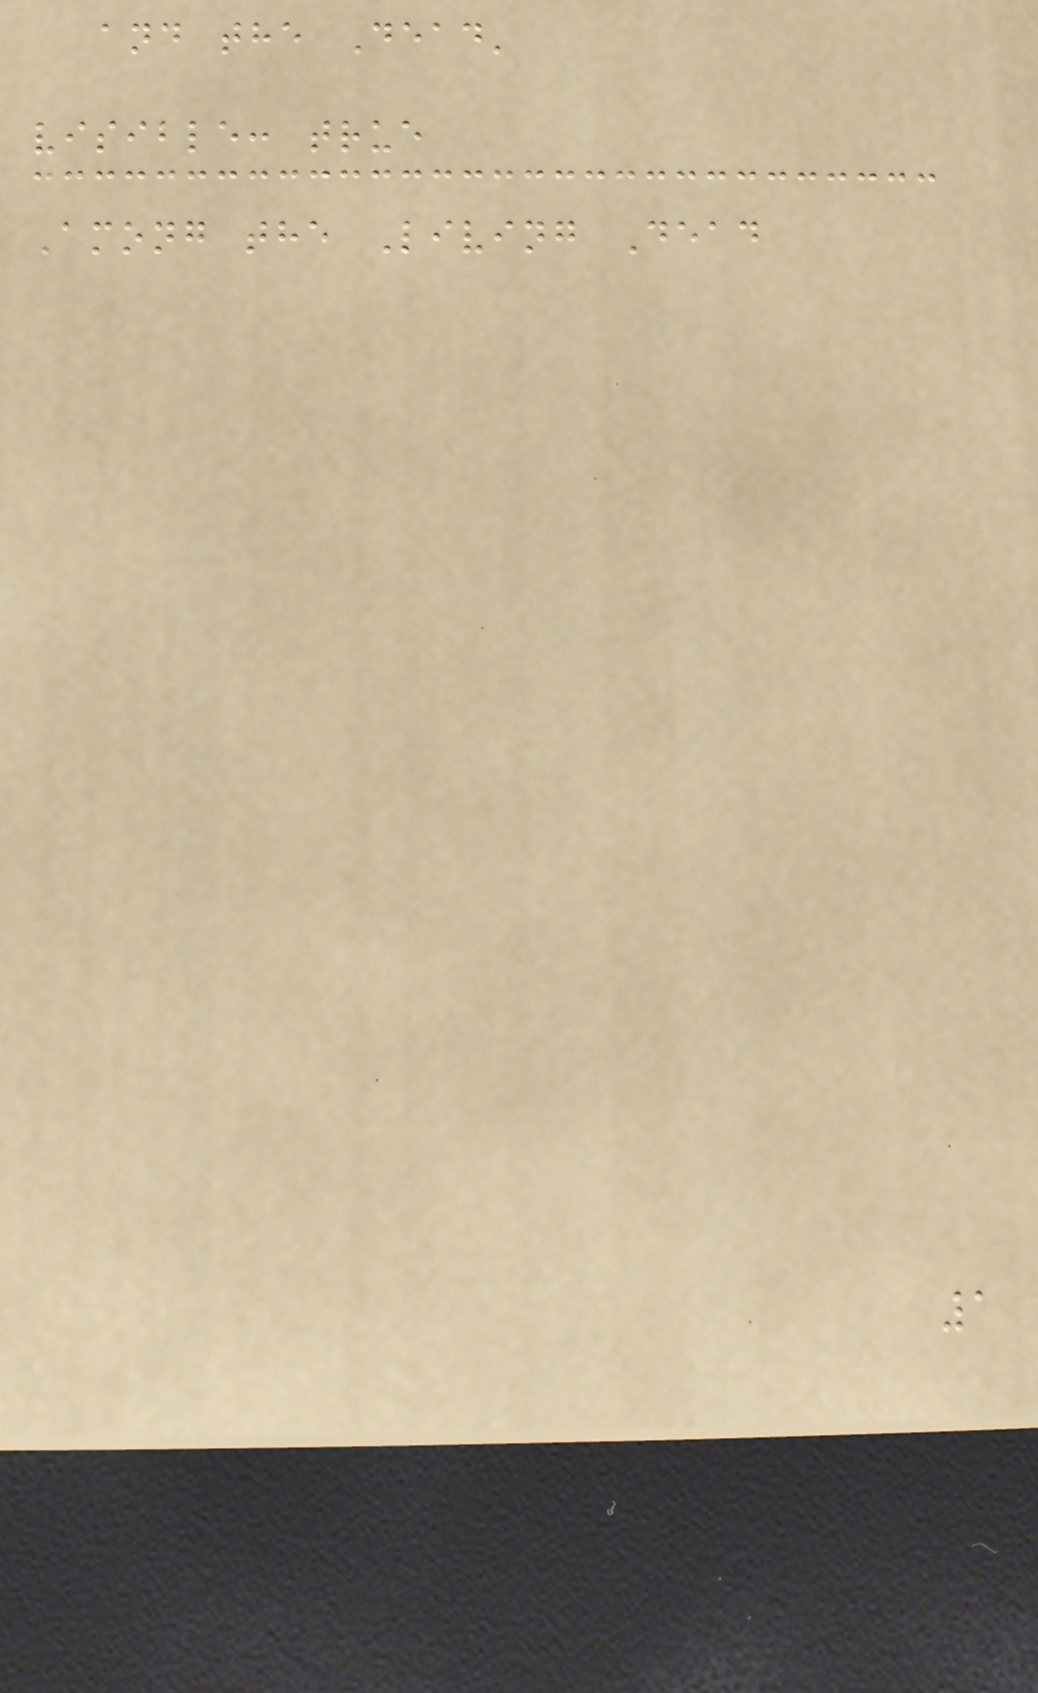and the Dead'
visible: true
Among the Living Dead
1
